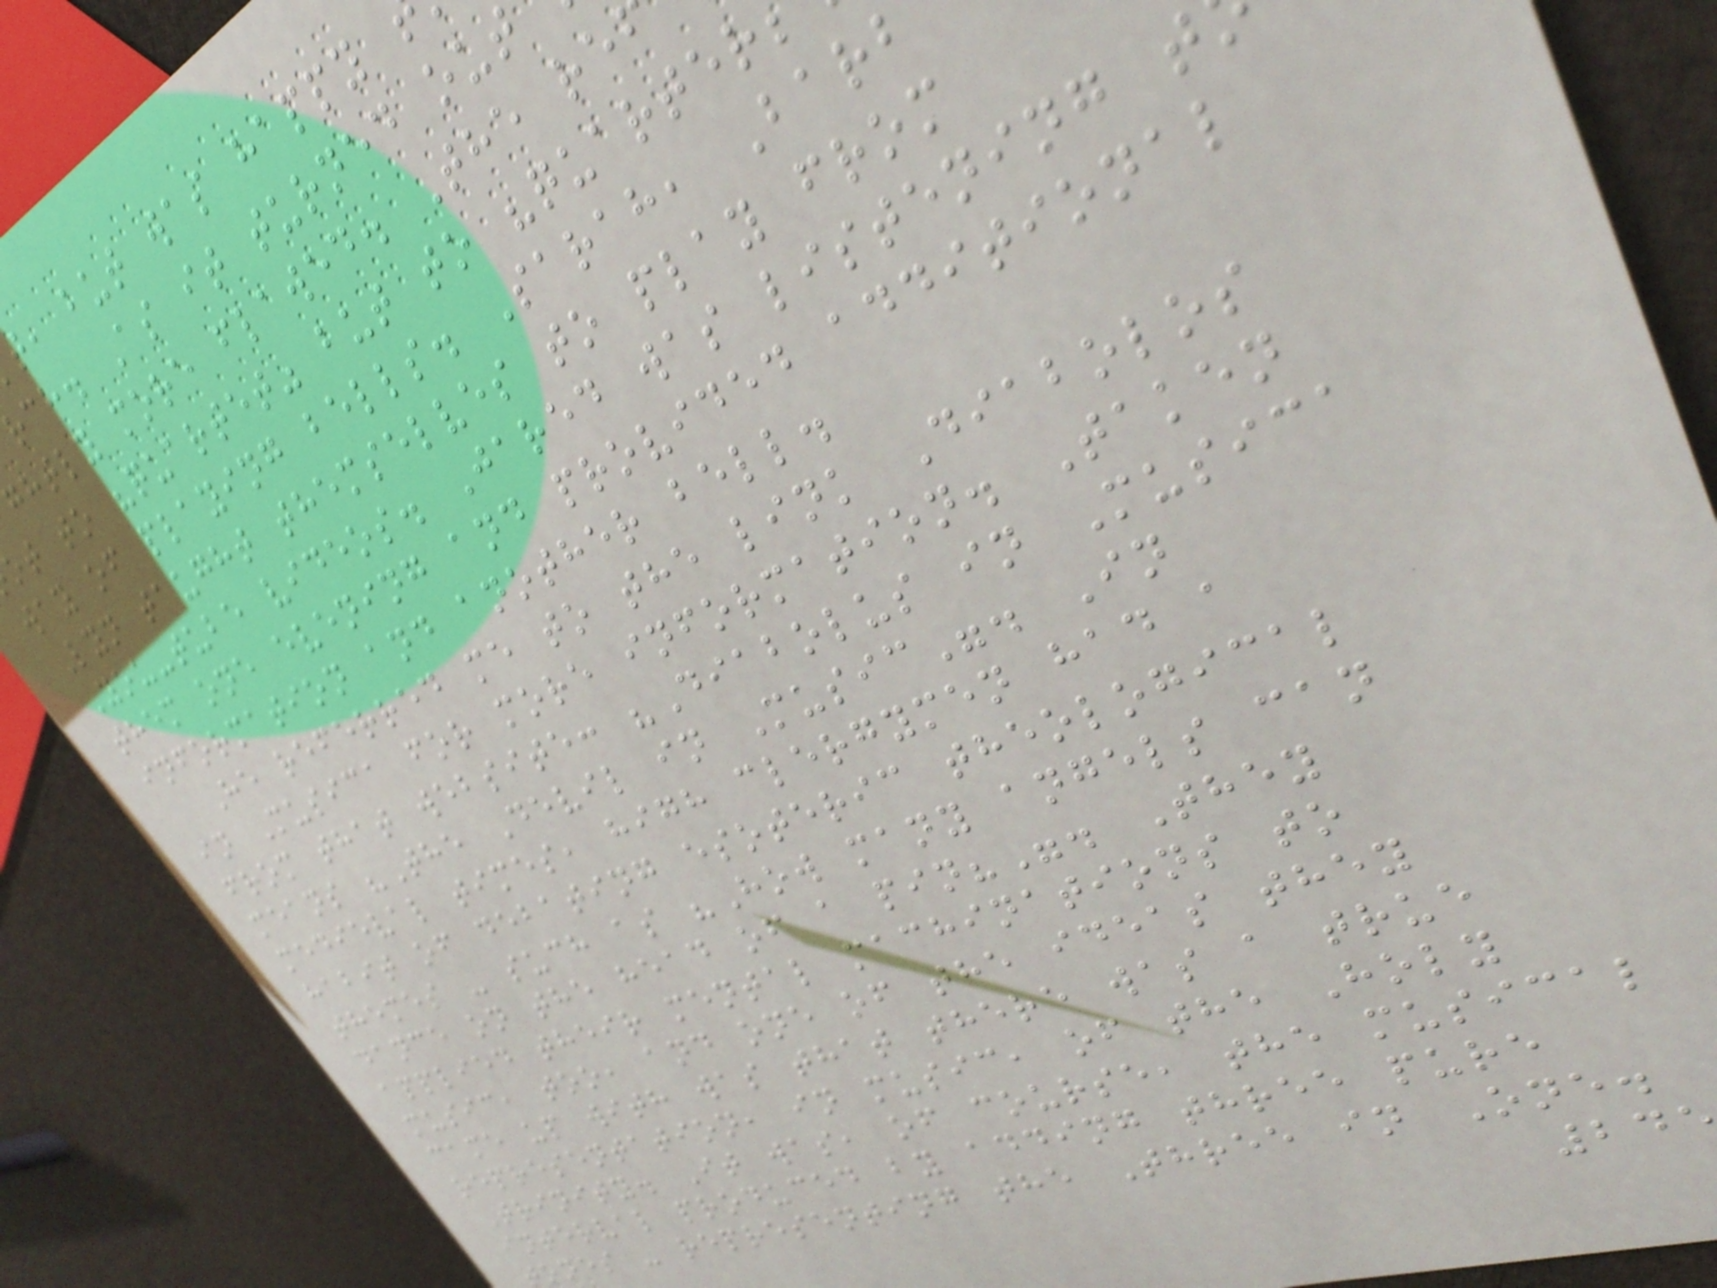t, but was happy
rch. As it turned out
ghtly more flawed. The re
ot to "quartet" but to "quarter
way of playing bells. Sarah, Barb
Lyn taught themselves to play from
You-tube videos. Jared was listening t
them one evening and provided additional
information and another bell.
He referred me to the link Diabolos
in Musica for more information. Taken
from that website: "Diabolus in Musica
means "The Devil in Music". In
medieval times, high clergymen had a
habit of debating esoteric theological
themes - such as "How many angels can
dance on the head of a pin?". They
applied their mental machinations to
music, too, and one of the ideas they
came up with was that there was a true
representation, in music, of the Holy
Trinity. It was, of course, the musical
interval produced by adding three pure
tones - representing the Three in One.
